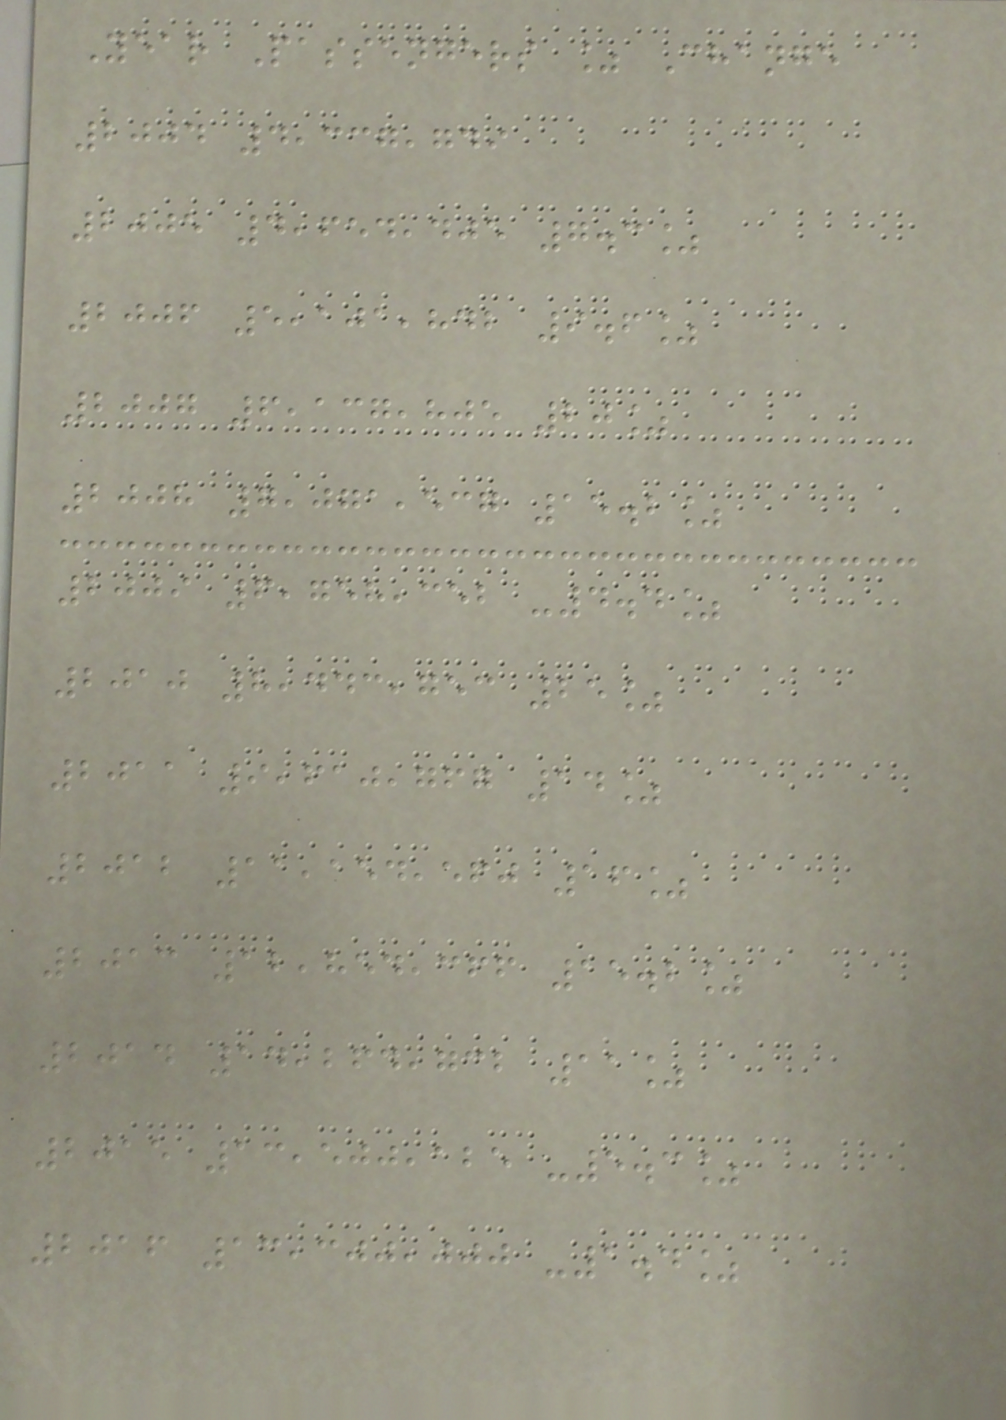Year Passengers % Change
2004 4,337,749
2005 4,654,405 7.3%
2006 5,101,842 9.6%
2007 6,137,805 20%
2008 7,071,537 15.2%
2009 6,758,352 -4.4%
2010 8,443,753 25%
2011 9,610,767 14%
2012 11,154,560 16%
2013 12,854,366 15.2%
2014 14,264,732 11%
2015 13,500,125 -5.3%
2016 13,300,000 -1.4%
